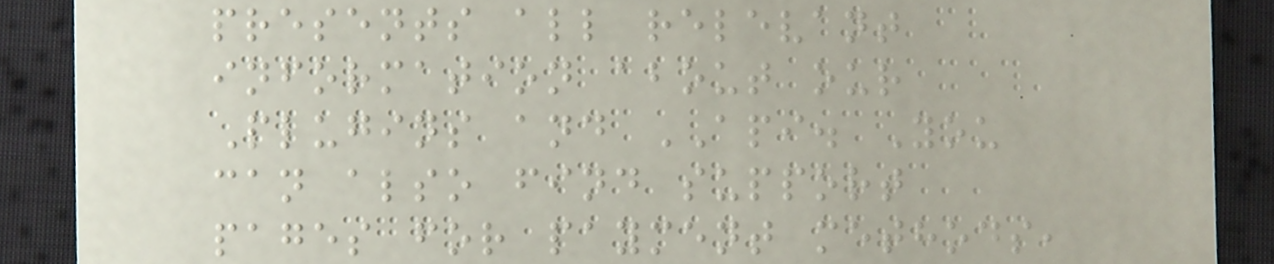presents all relevant
information about our
Plugins and API. You
can also find support
pages for payment methods,
